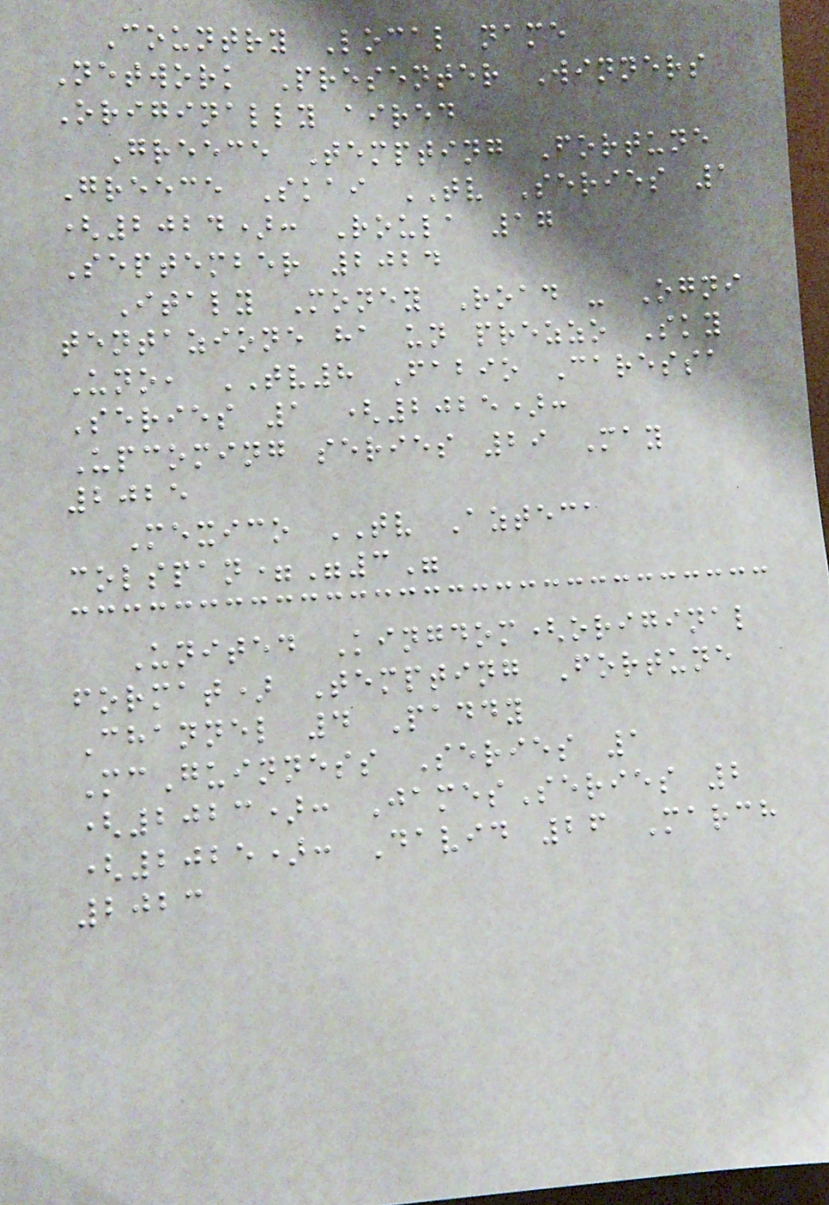Country Local name
Network Presenter Winners
Originally aired
Greece Tempting Fortune
Greece Skai TV Series 1
(2024): Roula 17
September 2024
Italy Money Road - Ogni
tentazione ha un prezzo Sky
Uno, TV8 Fabio Caressa
Series 1 (2025):
Upcoming series 29 May
2025
Mexico TV Azteca
colspan="3"
United Kingdom(original
format) Tempting Fortune
Channel 4 Paddy
McGuinness Series 1
(2023): JamesSeries 2
(2025): David 26 March
2023
